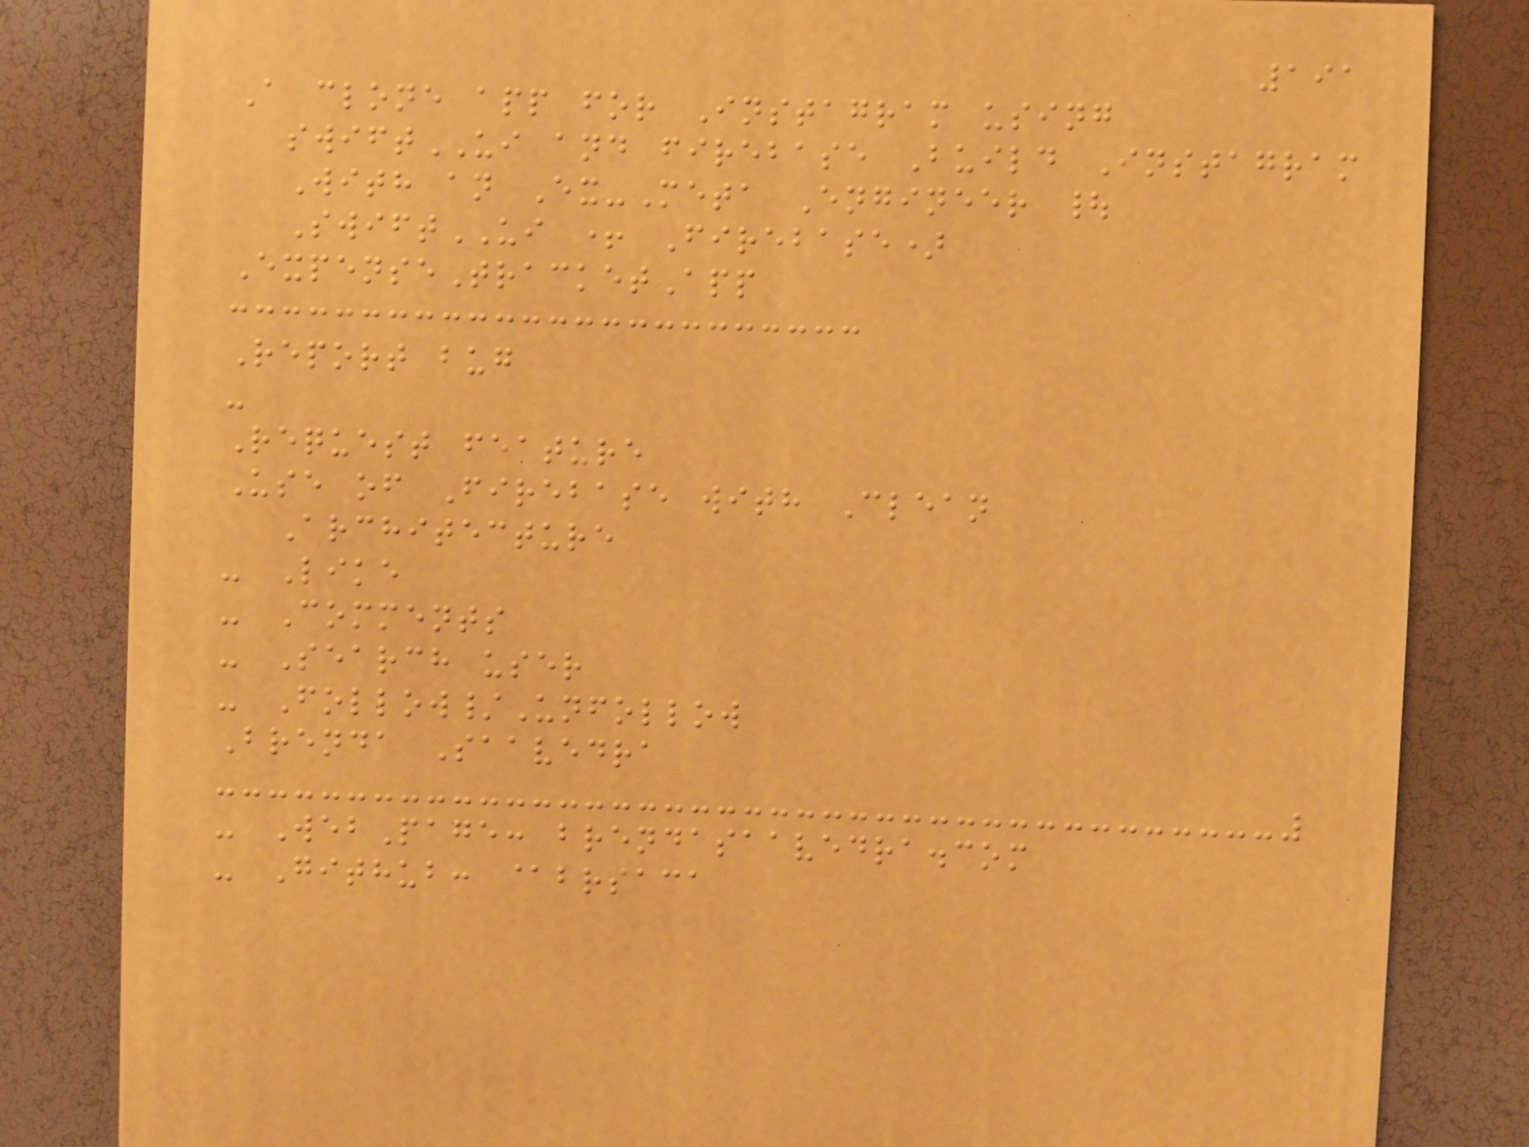191
A clone app for Instagram using
swiftUI and firebase Build Instagram
With an Ex-Meta Engineer |
SwiftUI + Firebase)
ExpenseTracketApp
Report bug
-
Request feature
Use of Firebase with Clean
Architecture
- Like
- Comments
- Search user
- Follow/Unfollow
Brenda Saavedra
- WebPage: brendasaavedra.com
- Github: @brsaca
